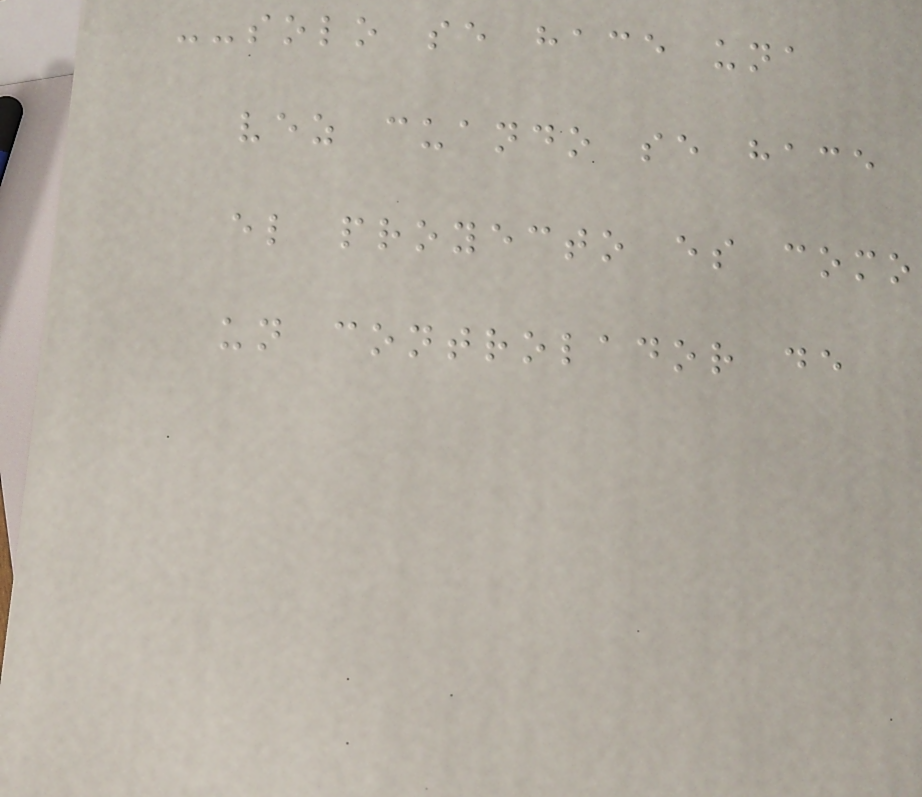--solo se hace una
vez cuando se hace
el proyecto es como
un controlador de
